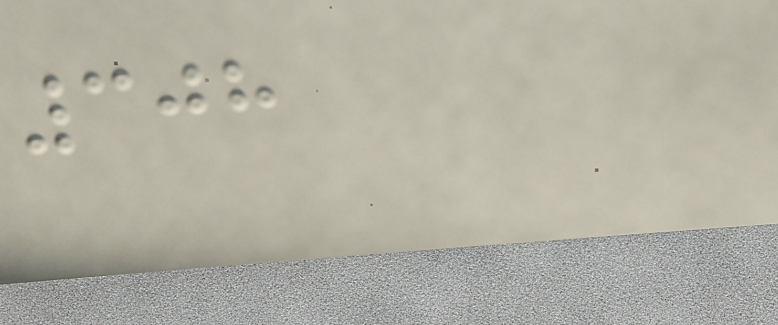308
